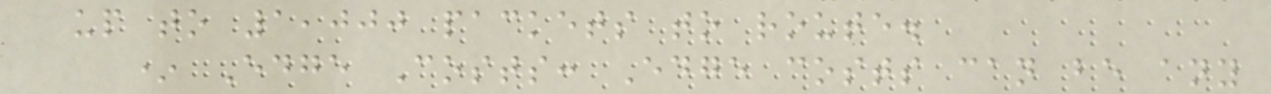up to 1,000 packets to route.
* Edge Costs: Edge costs can be any
